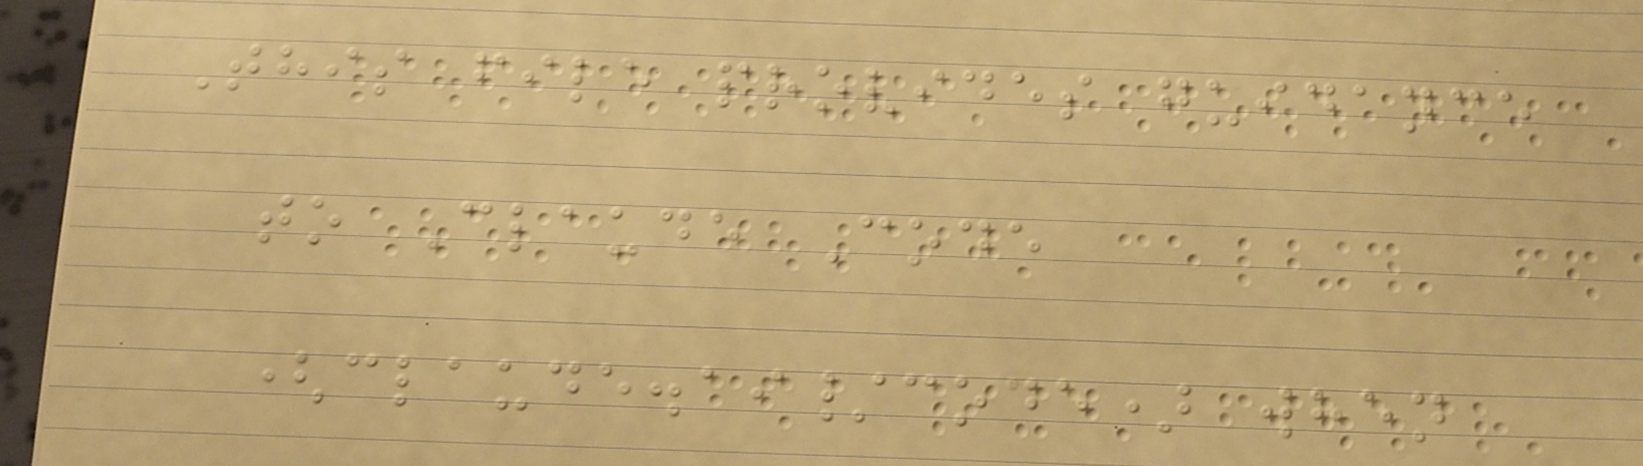This file provides guidance
to Claude Code
(claude.ai/code) when
